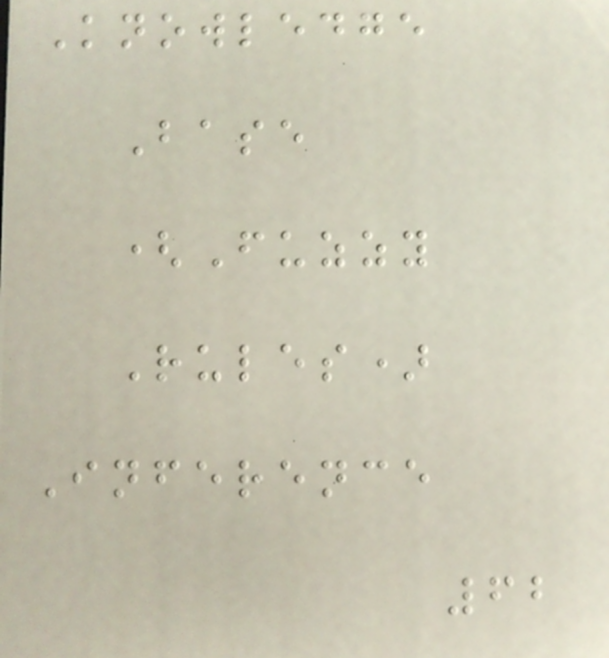Knowledge
Base
(Fuzzy
Rules)
Inference
62
